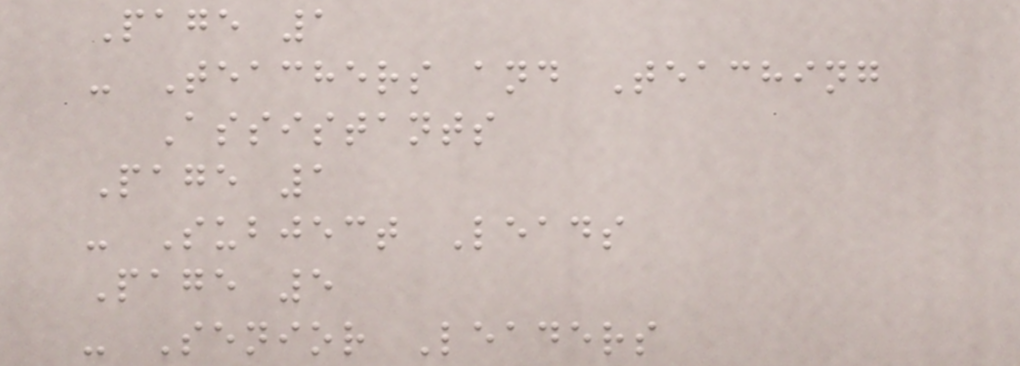Page 1
- Teachers and Teaching
Assistants
Page 1
- Subject Leads
Page 5
- Senior Leaders
